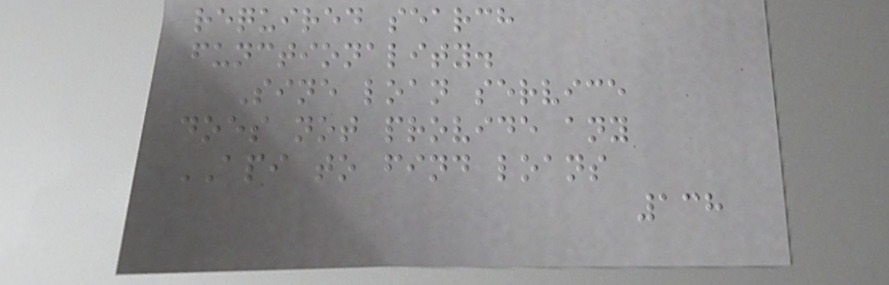required search
functionality.
Sine loan service
does not provide any
API to find loans
138
